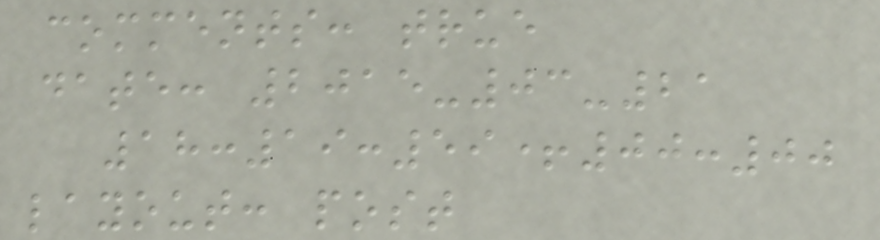comments: true
date: 2015-03-21
18:19:59+00:00
layout: post
